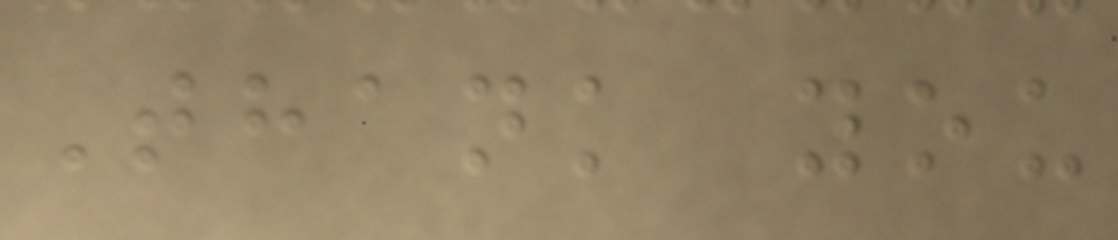Thank you
